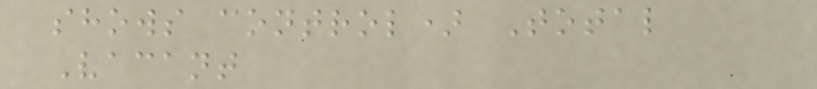shows control) Total
Vacant
